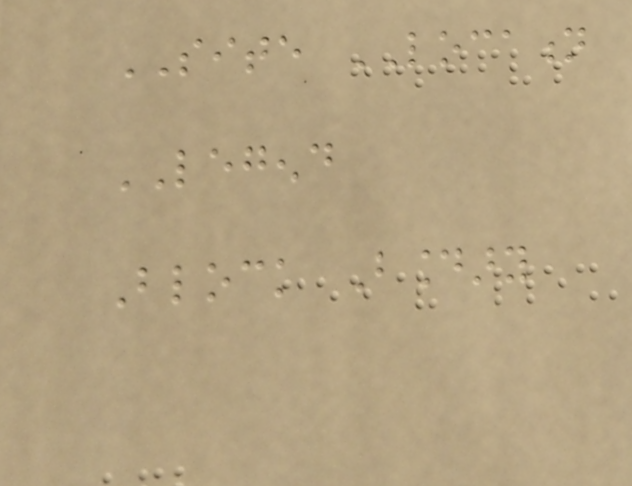SITE LOCATION
LEGEND
Block Boundary
